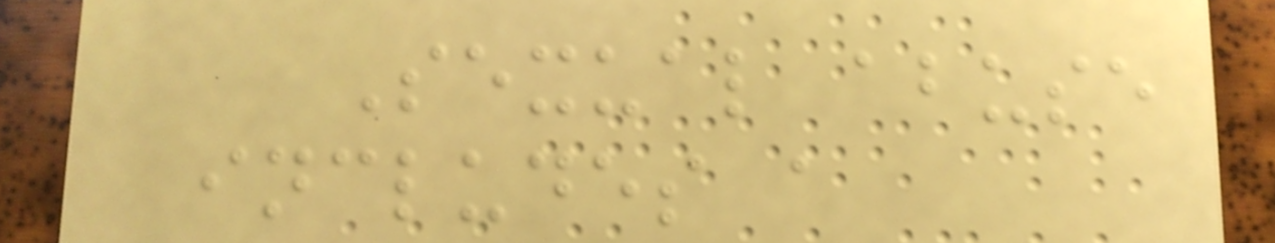Sexual abuse
includes a
